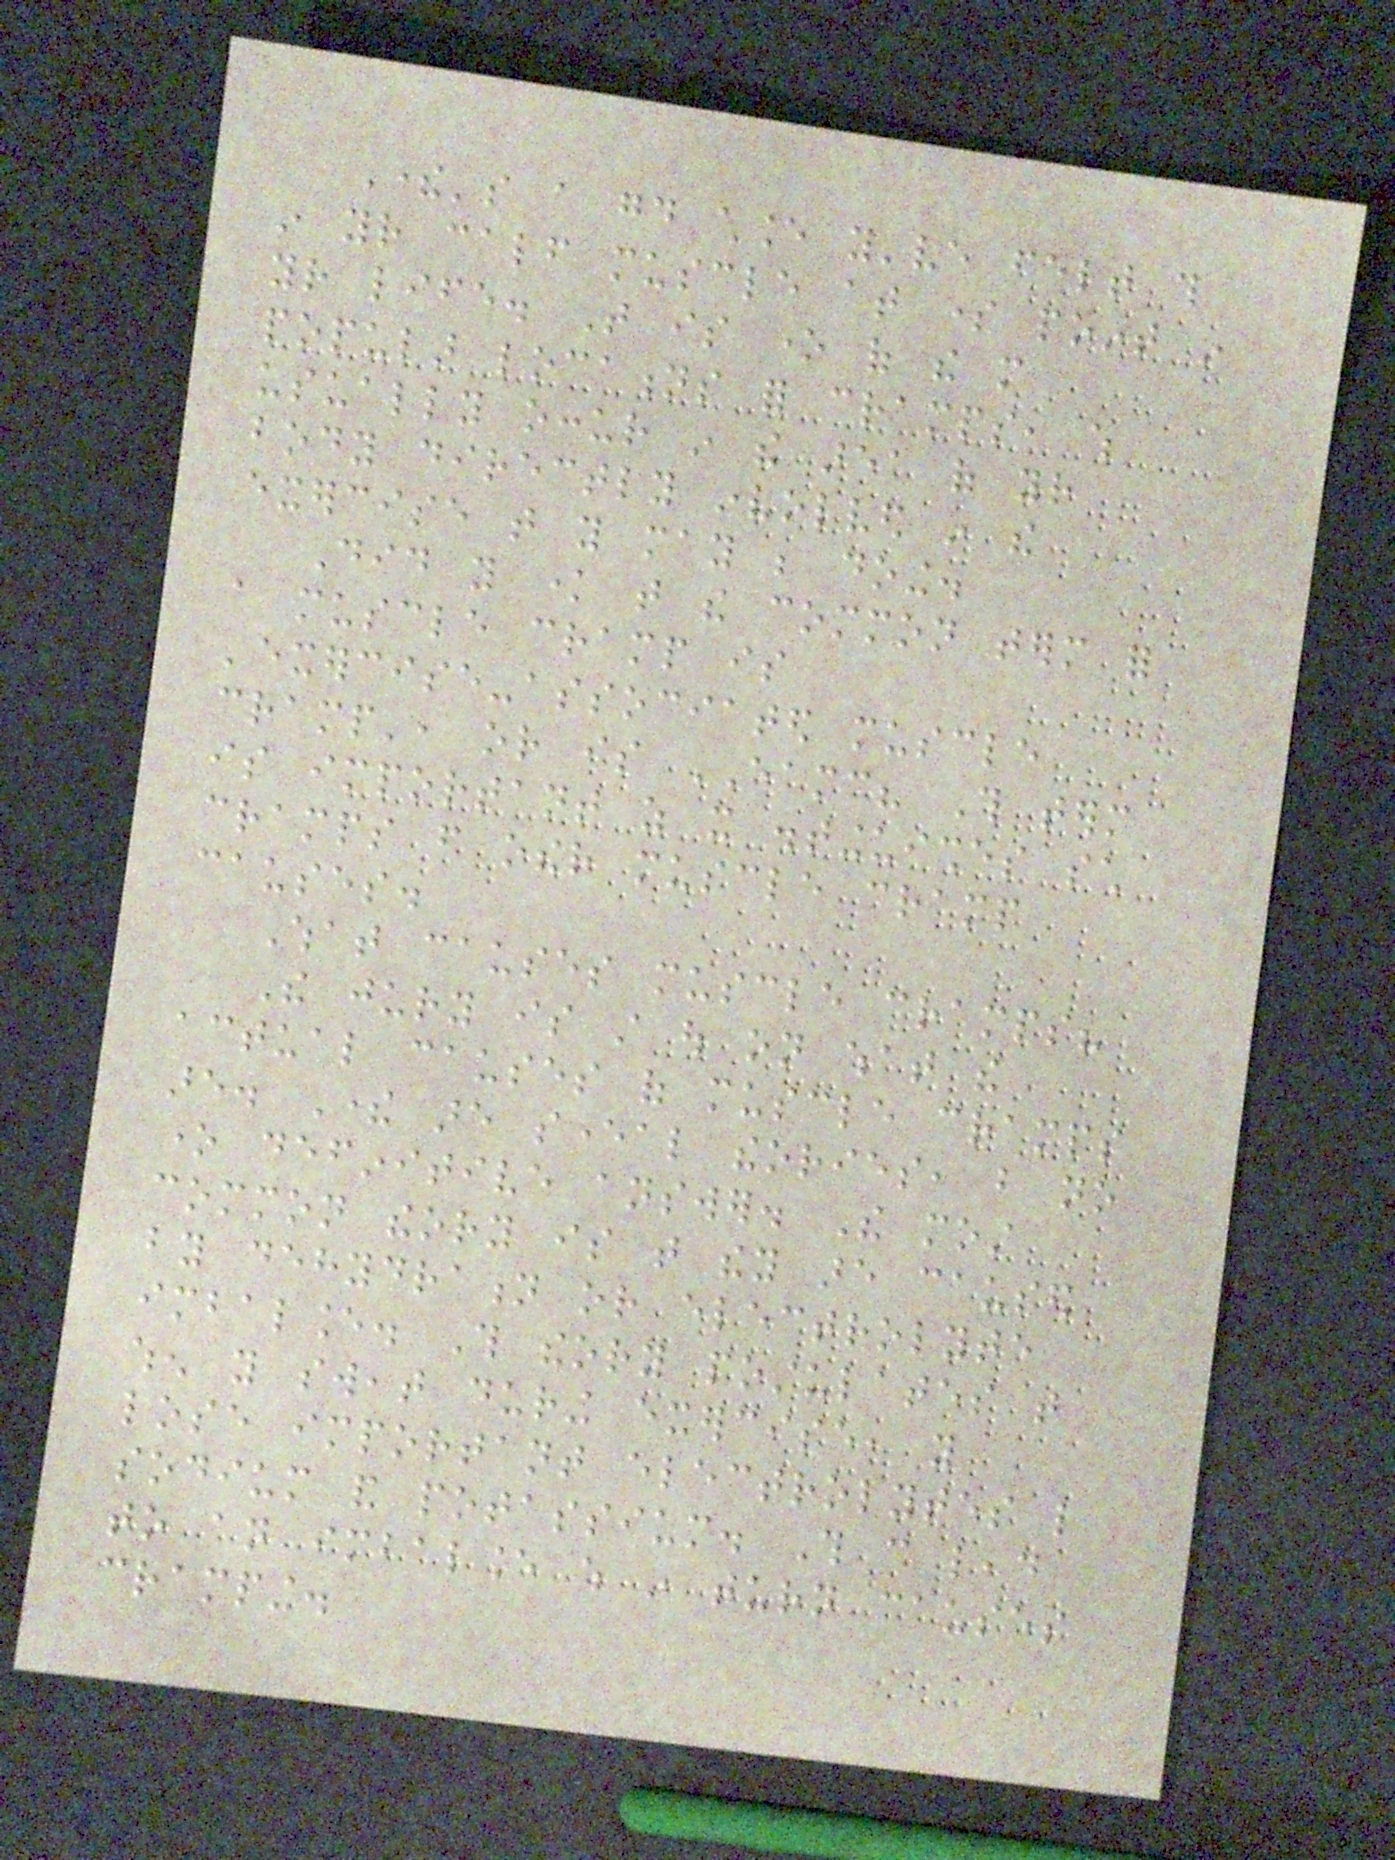There's a good chance you've felt this
in your calf muscle at some point in
your life. That is one of the more
popular locations for cramps, which
usually occur in the area of your
body directly involved in the
exercise that you may be doing.
Did you know that the common term for
a muscle cramp is
'exercise-associated muscle
cramp', or is EAMC? This term
is important as it distinguishes such
cramps from other muscle cramp
causes.
What causes muscle cramps?
The jury is still out on what the
actual causes of muscle cramps
are. There are several theories, but no
one definitive answer. The most
common theory is that they are caused
by dehydration or electrolyte
imbalance. This theory postulates that
when you sweat during exercise, you
lose important electrolytes like
sodium and potassium. This can lead
to an imbalance which in turn causes
cramping.
